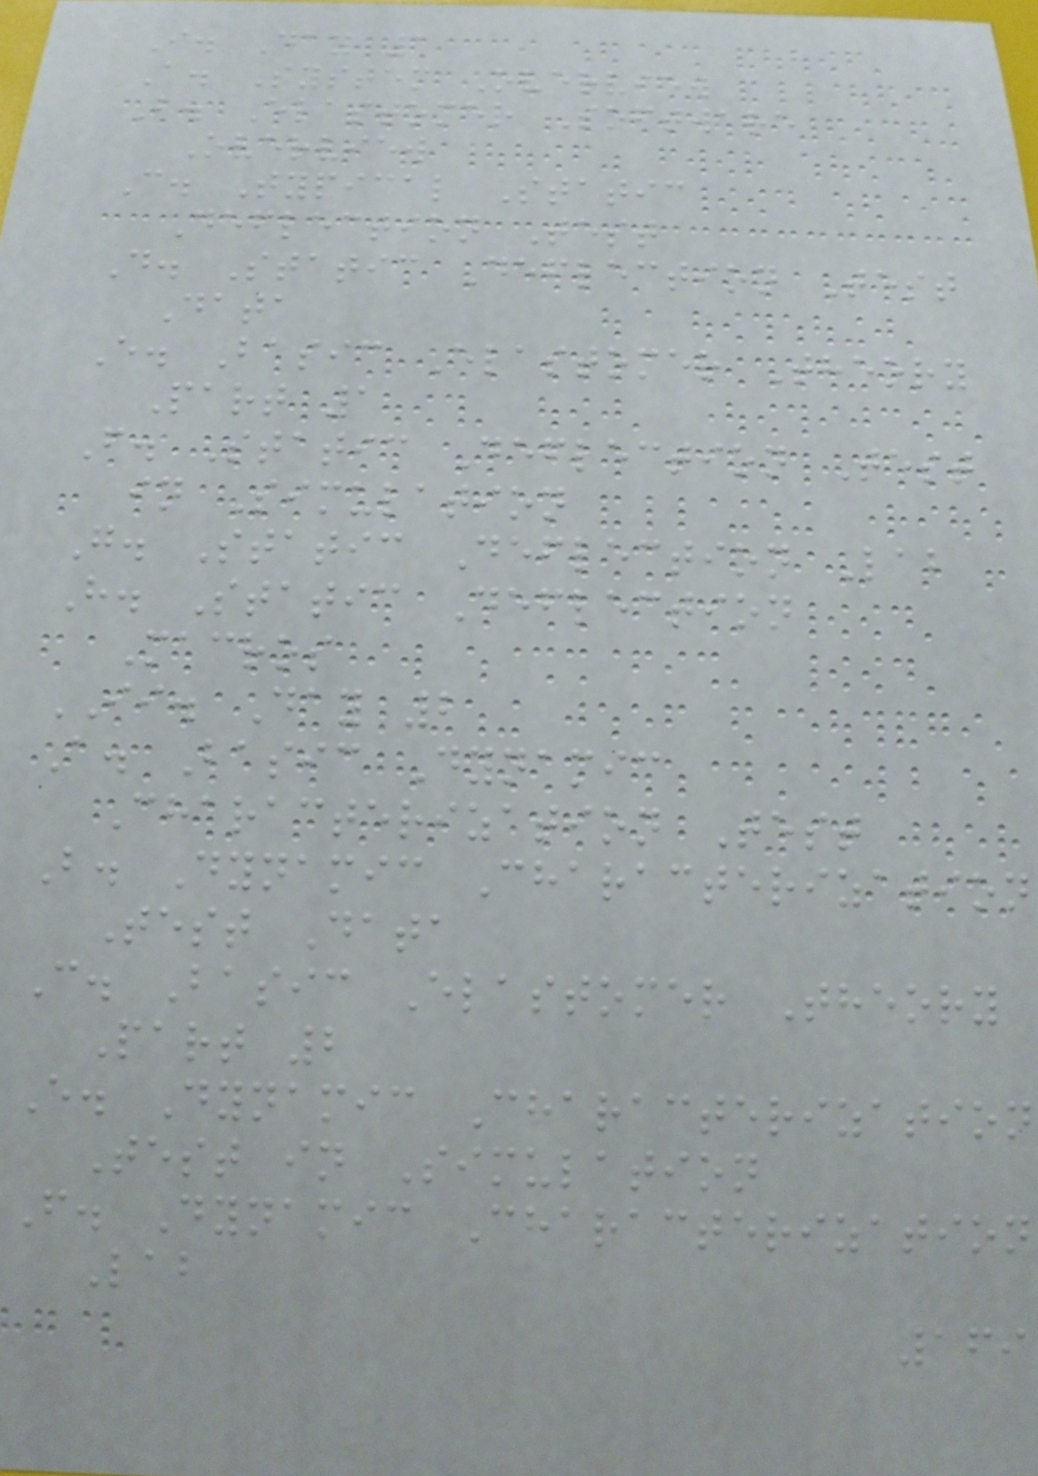I. Day 1
A. System Overview
B. Elastomer Software
Overview
C. Typical Static
Deflection Test
D. Static Deflection Test
Data
E. Basic Elastomer Theory
Part 1
F. Static Deflection Test
in Simulation
G. Static Deflection Lab
H. Static Deflection
Macros
II. Day 2
A. Basic Dynamic
Characterization Test
B. Dynamic Characterization
Test Data
C. Basic Elastomer Theory
Part 2
E. Dynamic Characterization
Test in Simulation
F. Dynamic Characterization
Lab
169
